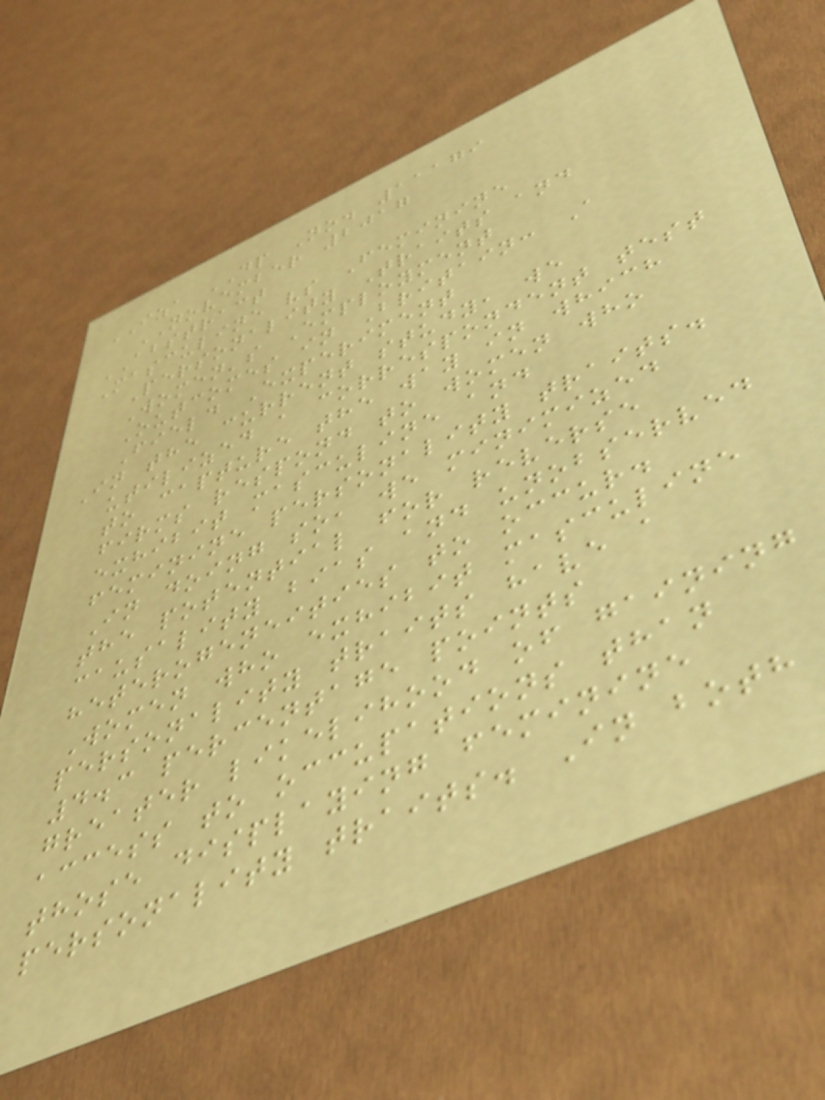IZA DP No. 11179
NOVEMBER 2017
ABSTRACT
Masculine vs Feminine
Personality Traits and
Women's Employment
Outcomes in Britain: A
Field Experiment
In the current study, we
utilized a correspondent test
to capture the way in which
firms respond to women who
exhibit masculine and
feminine personality traits.
In doing so, we minimized
the potential for reverse
causality bias and unobserved
heterogeneities to occur.
Women who exhibit masculine
personality traits have a
4.3 percentage points
greater likelihood of gaining
access to occupations than
those displaying feminine
personality traits. In both
